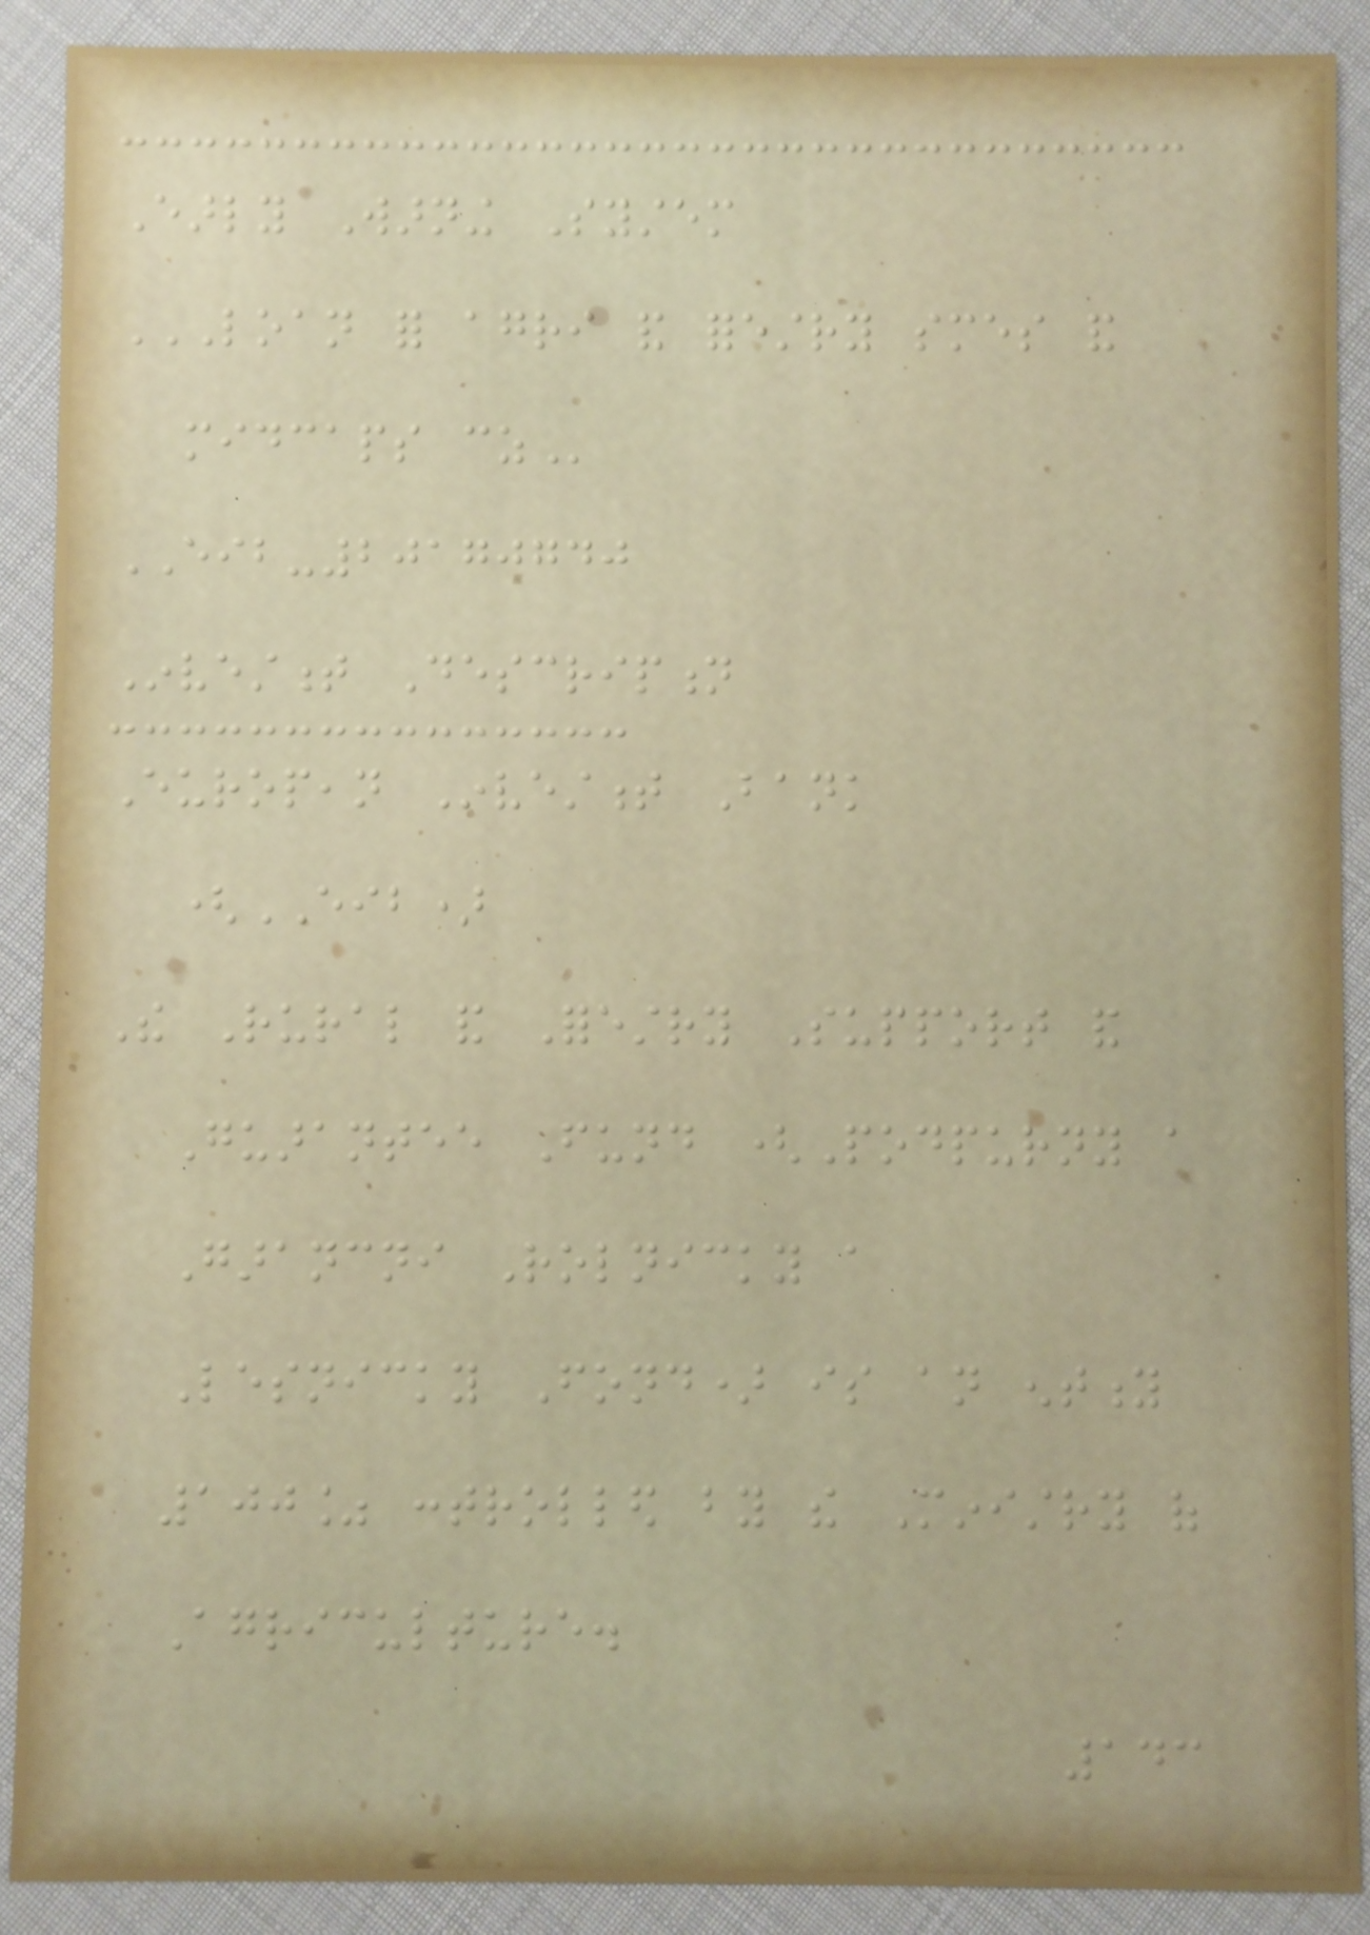Early Warning System
LOAN FOR AGRI AND FORESTRY SMES AND
MIDCAPS CZ
EIB-20170740
Investment Description
European Investment Bank
(EIB)
The Rural and Forestry Support and
Guarantee Fund (Podpurny a
Garancni Rolnicky a
Lesnicky Fond) is an entity
100% controlled by the Ministry of
Agriculture.
143
